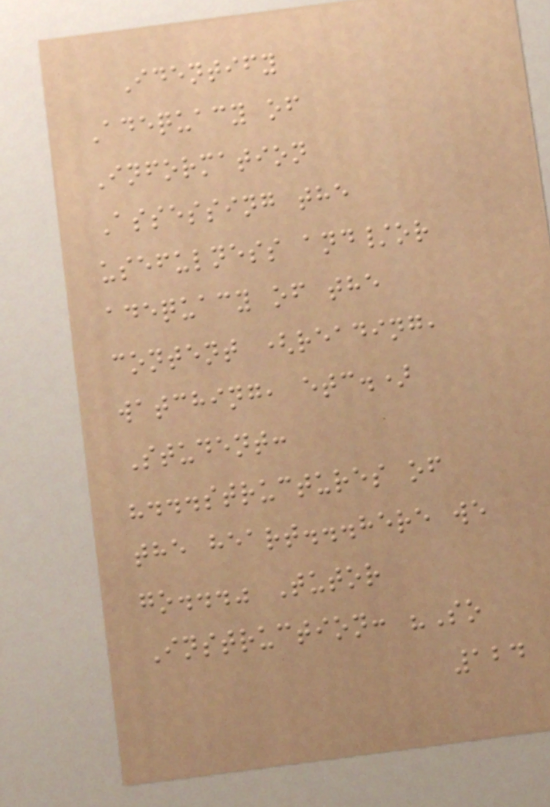Identify
Adequacy of
Information
Assessing the
usefulness and/or
adequacy of the
content (reading,
watching, etc.)
Student:
"...structures of
the heart...here we
go..." Tutor
Instruction: "So
124
